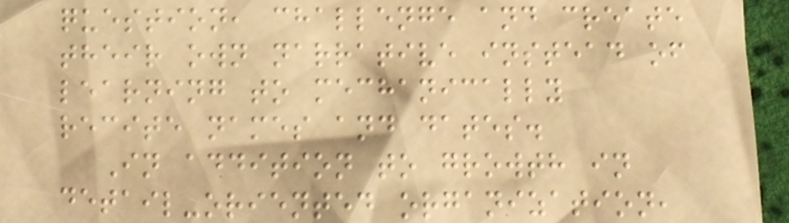question, challenge and create
their own narrative instead of
learning to mechanically
recite names and dates.
In addition to growth in
detail-oriented organization,
